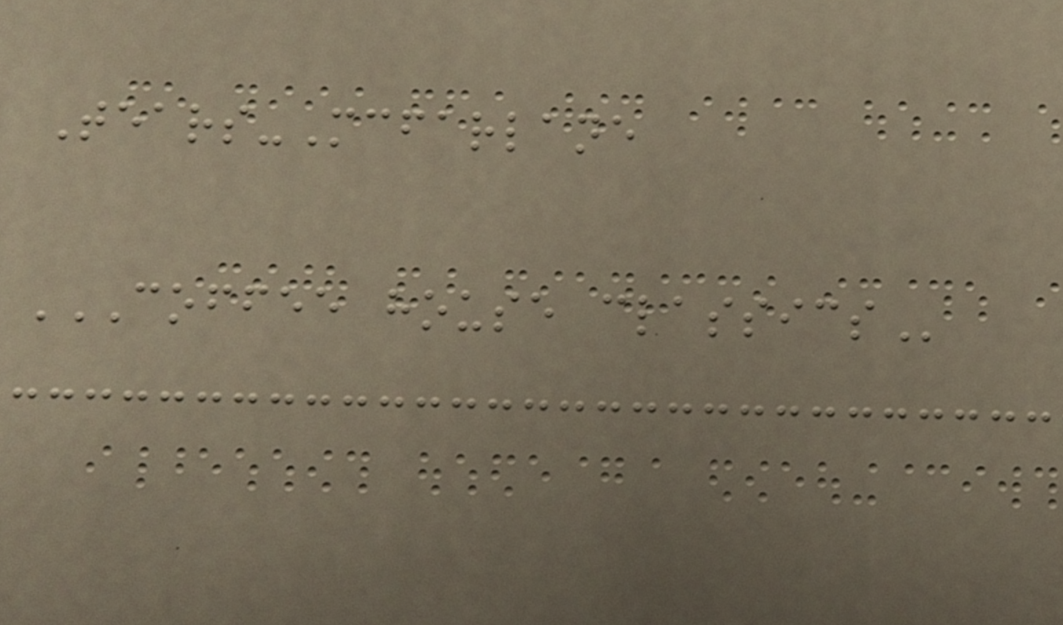Tears-Mcfarlane
COFFEE HOUSE CLASSICS
